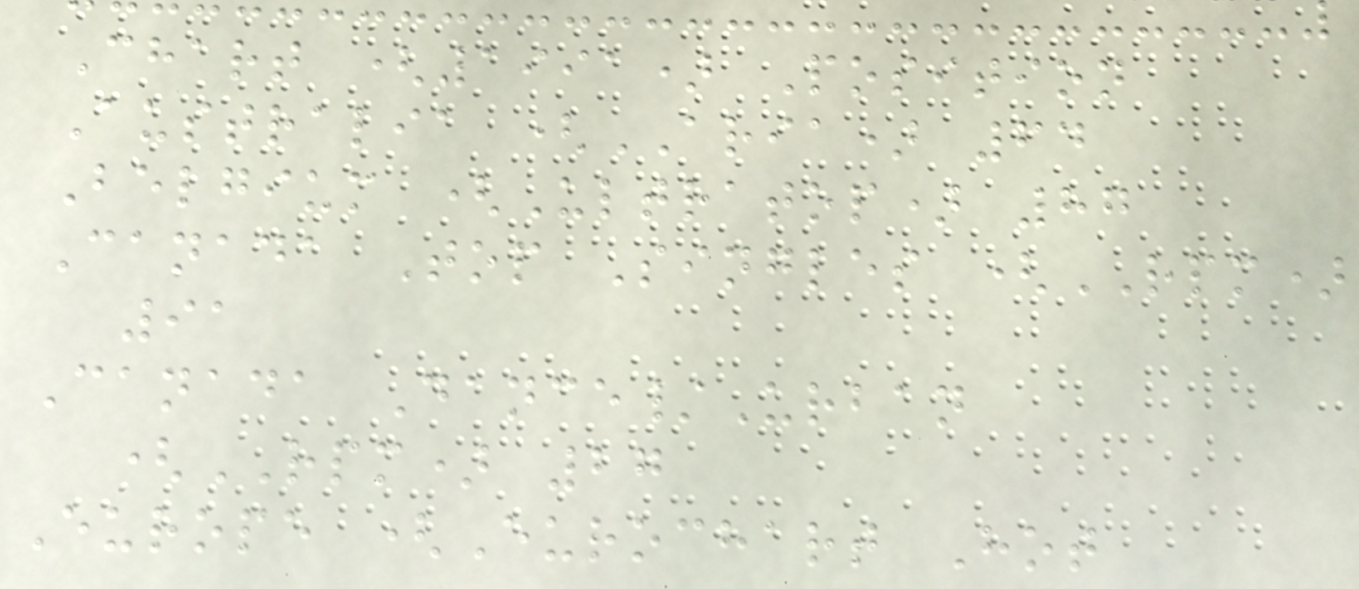Chart (1991) Position
Australia (ARIA) 64
Belgium (Ultratop) 87
Canada Top Singles (RPM)
91
Canada Dance/Urban
(RPM) 27
Europe (Eurochart Hot
